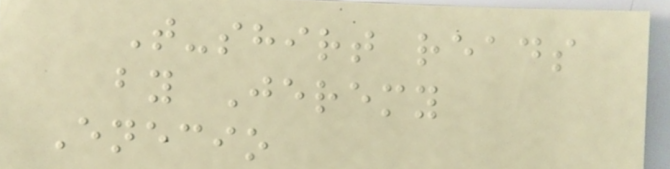T-shirt reads
by Jeremy
Enecio
